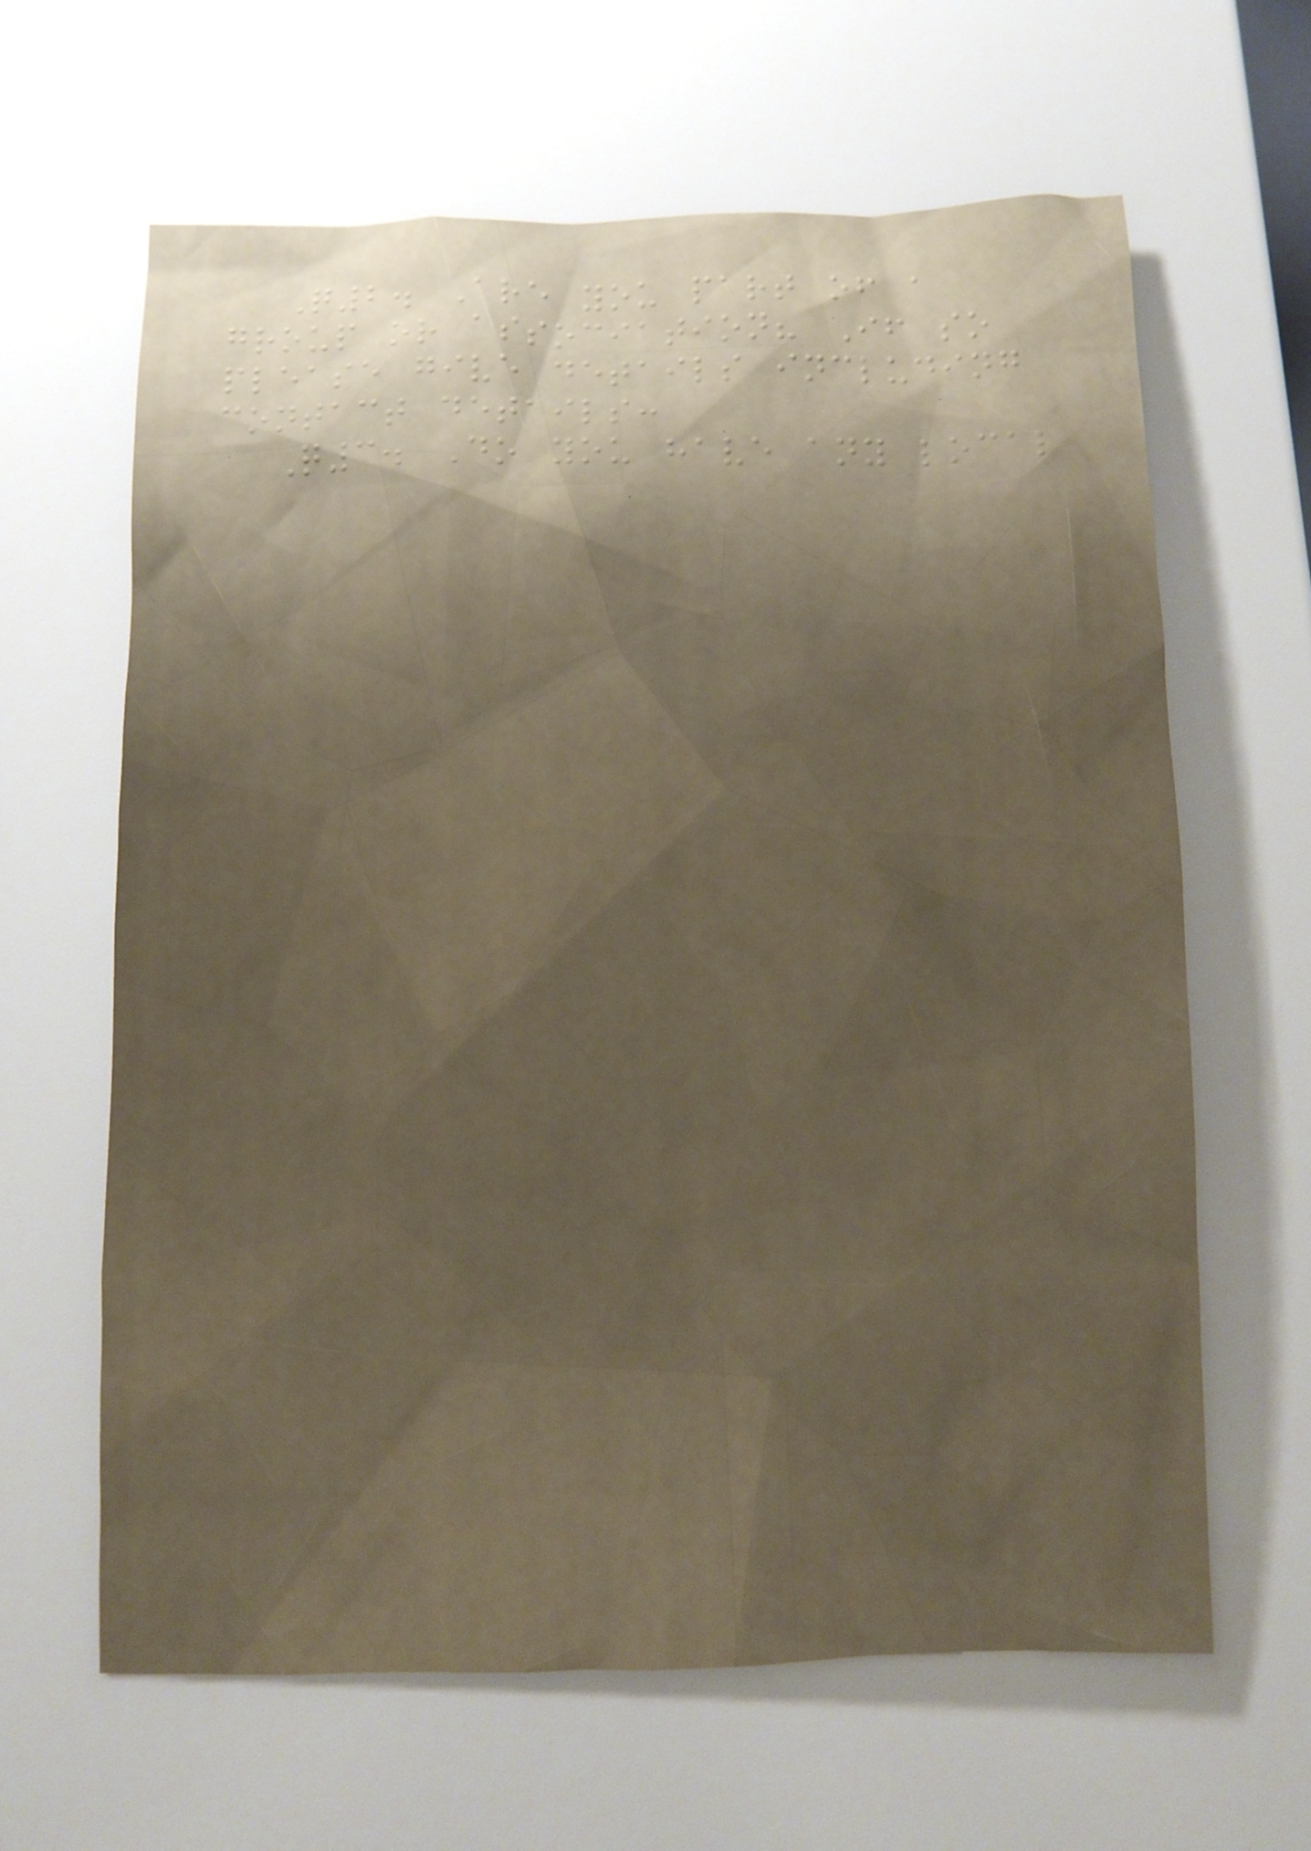Q2. Are you part of a
group or association? If so
please give details including
contact details:
Q3. Do you have any local
